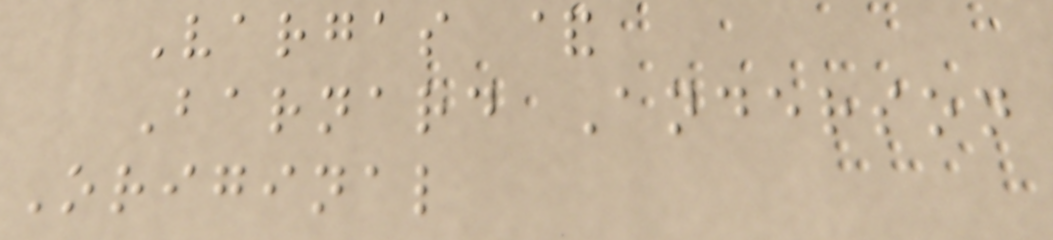Vargas &
Barnard Anderson
Original
